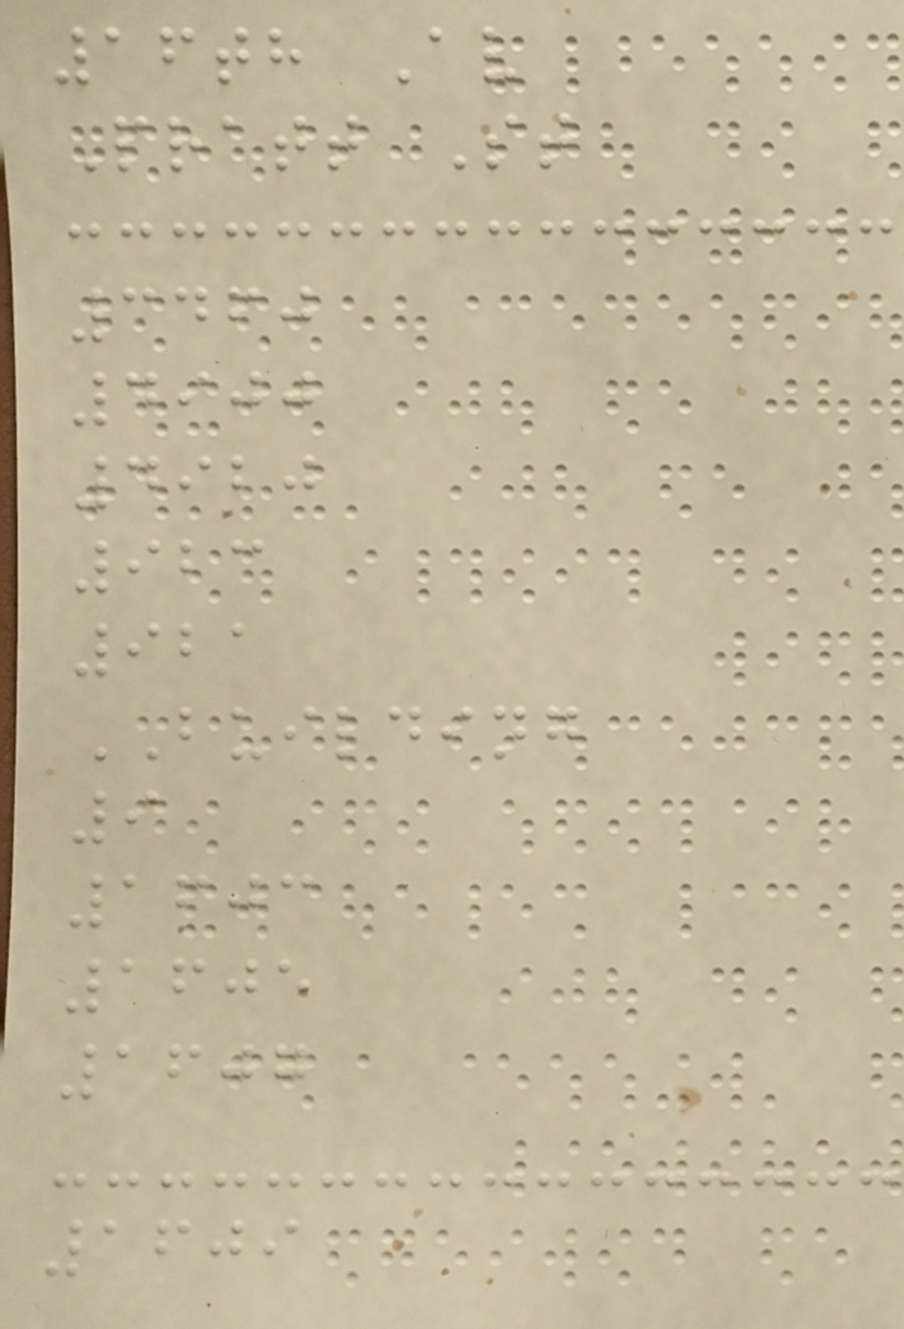16th Av
Pratt St
3460
4900
4920
923
921
BUILDING
9
1603
1605
1607
1609
